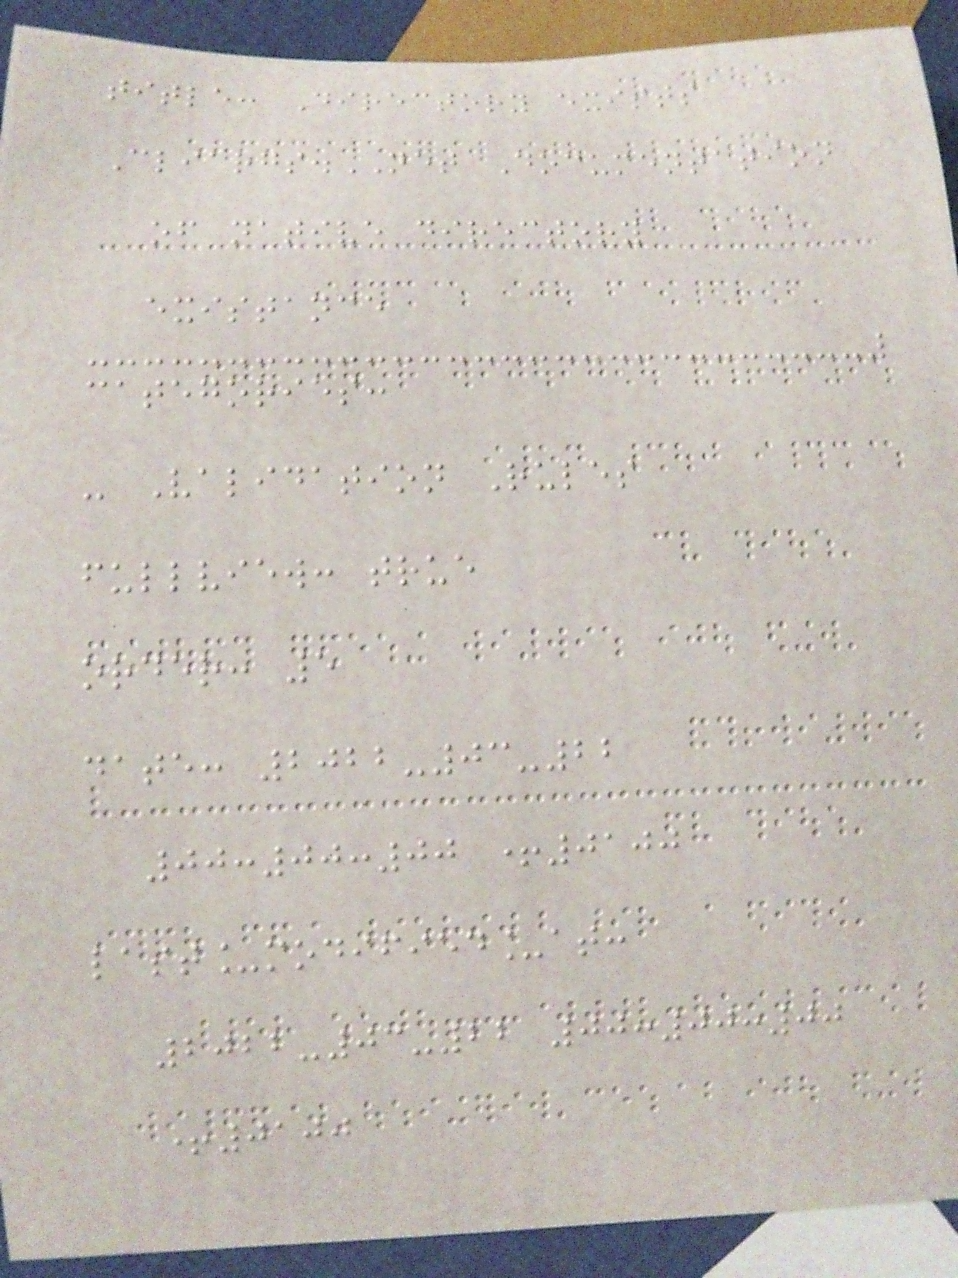title: Directory exists
Cliargs.NET Documentation
of native directory
existance
categories:
- Validation Rules
fullview: true
order: 5
date: 2022-03-22
00:00:00 +0100
last_modified_at:
2022-03-22 00:00:00
+0100
